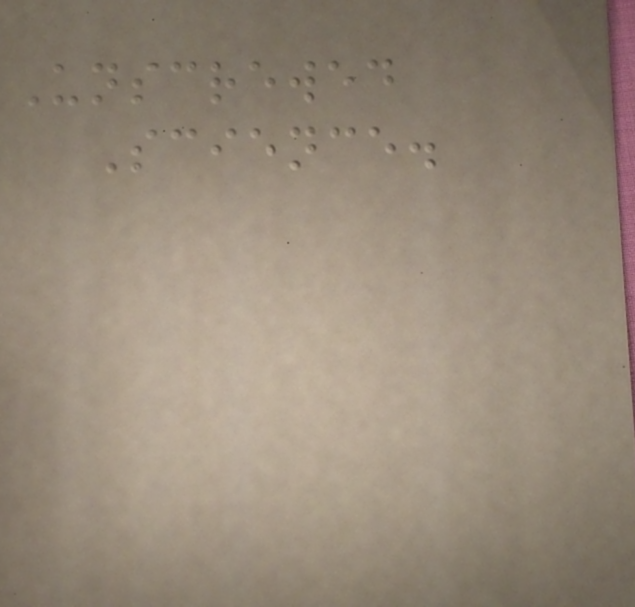Unscrewed
Science.
